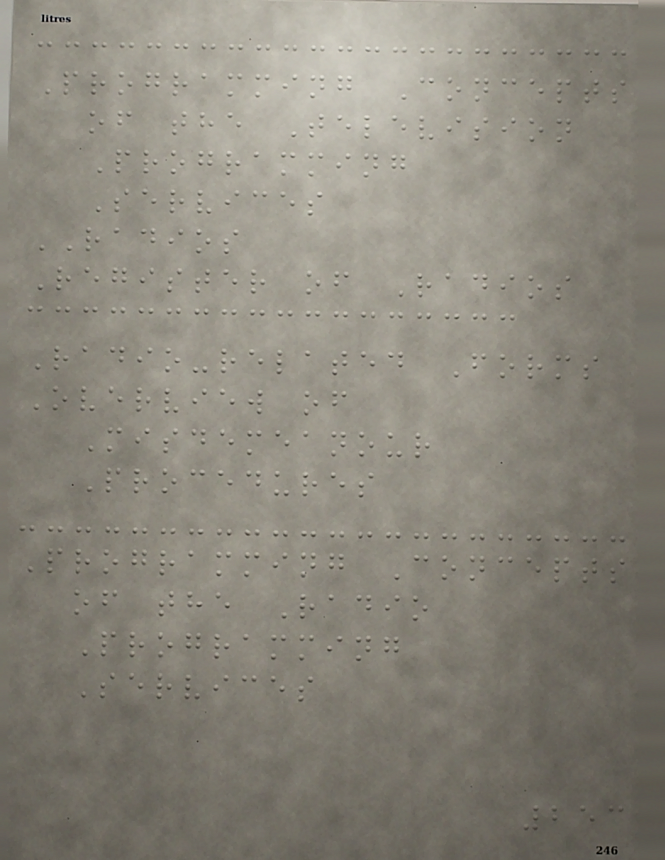Programming Concepts
of the Television
Programming
Services
RADIOS
Register of Radios
Radio-related Forms
Overview of
Misdemeanour
Procedures
Programming Concepts
of the Radio
Programming
Services
253
